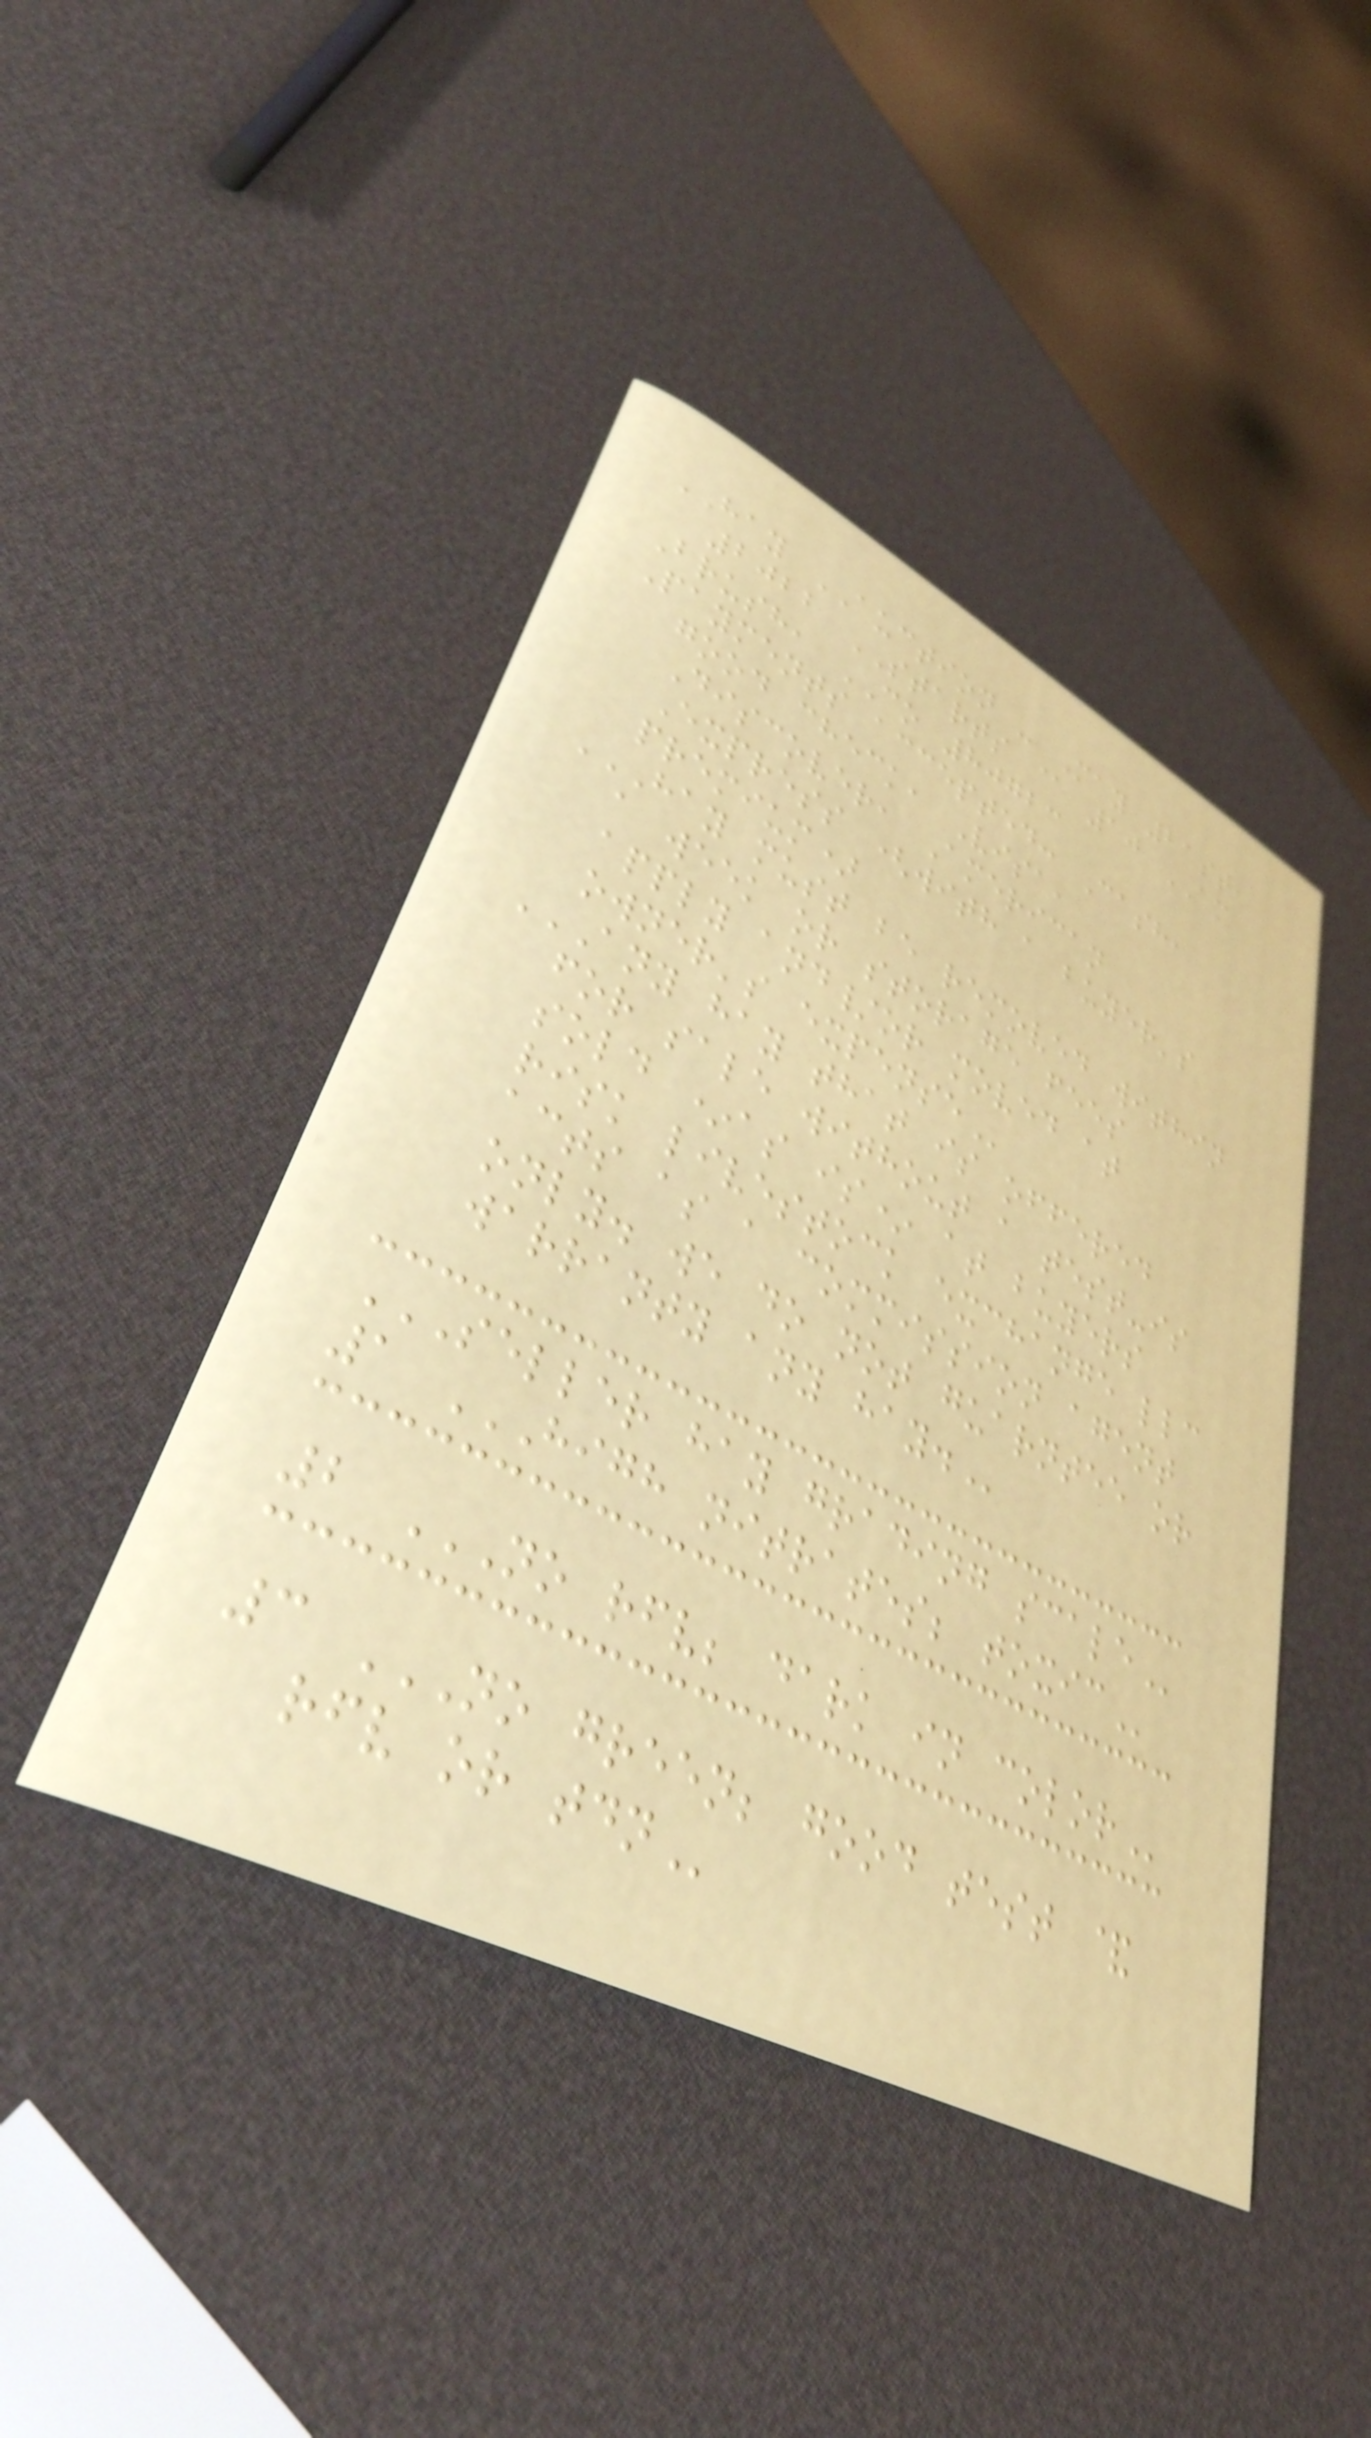HAY AUCTION - May 21st,
2022 STARTS @ 10 AM
Brush, CO 80723
Payments accepted: Cash,
good check, Visa,
Discover, American
Express (with a buyer's
premium)
HAY MUST BE REMOVED WITHIN
A WEEK OR STORAGE FEES
APPLY AND/OR MOVED AT
OWNER'S EXPENSE
ANY HAY THAT IS OFFERED
FOR SALE WITHOUT A TEST-IS
SOLD *AS IS* AT BUYERS
RISK LIVESTOCK EXCHANGE LLC
ACTS AS A COMMISSION AGENT
ONLY. WE DO NOT GUARNTEE OR
WARRANTY ANY HAY.
SELLER HAY GRADING SCALE
1 HIGH NITRATES; TOXIC
2 NO RFV; DARK IN COLOR
3 NO GREEN; GOOD TEST &
RFV OR TDN
